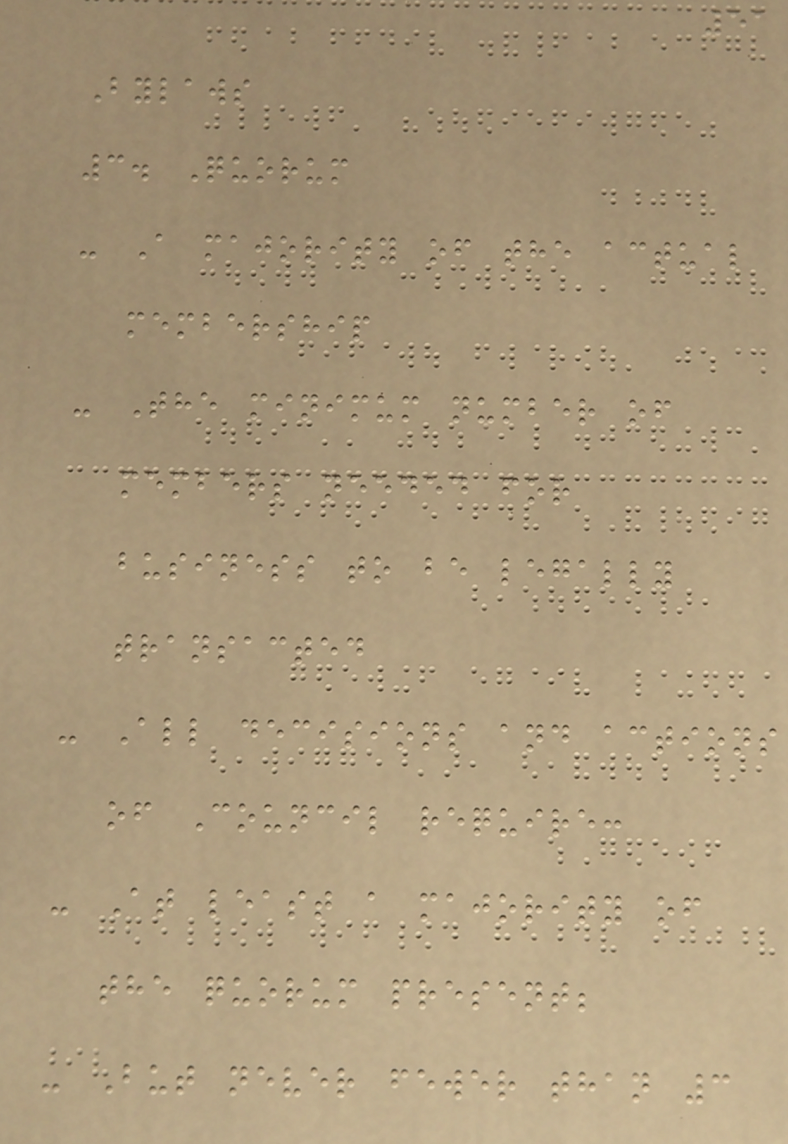51
Bylaws
3. Quorum
- A majority of the actual
membership
- The minimum number of
members needed for
business to be legally
transacted
- All decisions and actions
of Council require:
- At least a majority of
the quorum present;
- But never fewer than 3
